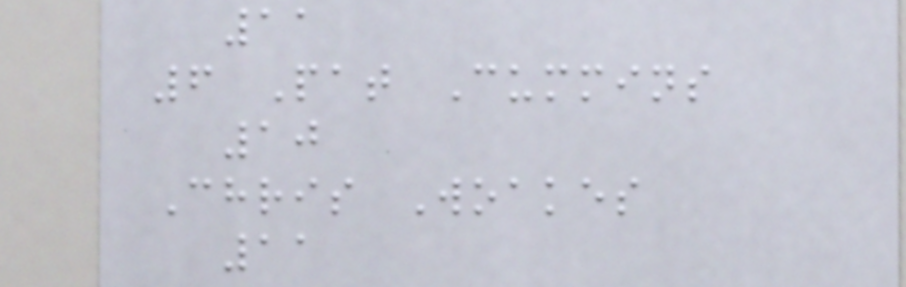11
6 Pat Cummins
10
Chris Woakes
11
